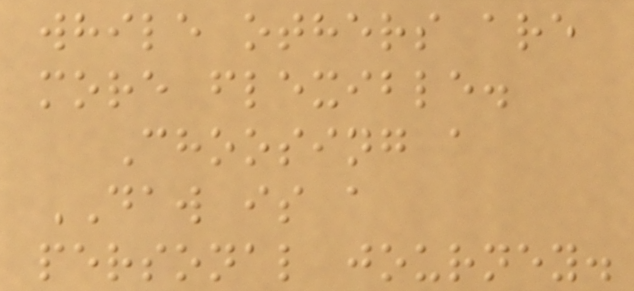while others are
more flexible.
Choosing a
DAW is a
personal journey.
